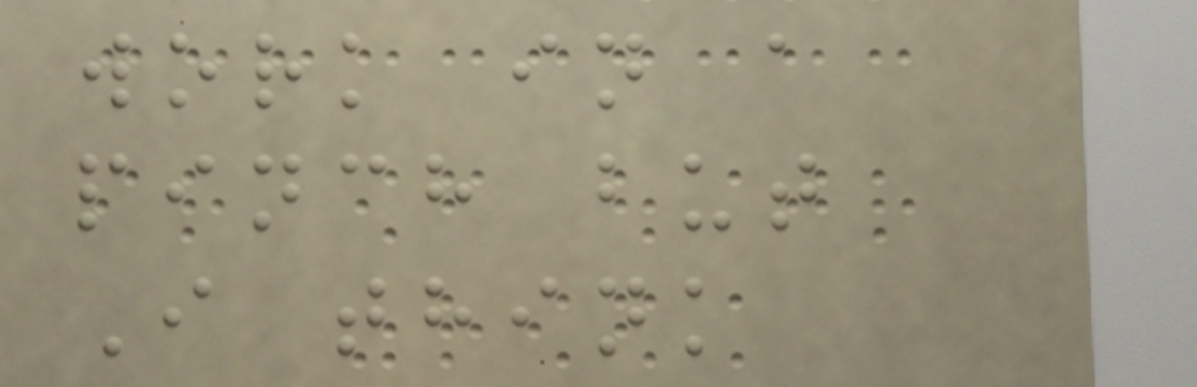work in a
pinch but
I think
